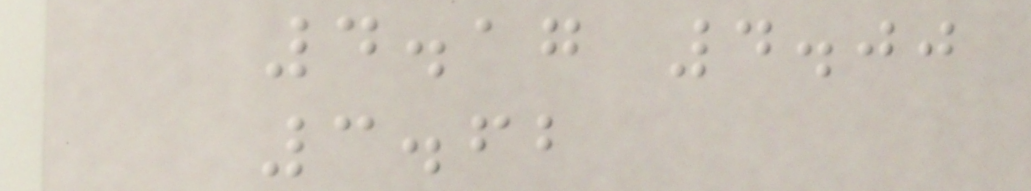4.17 4.00
3.62
